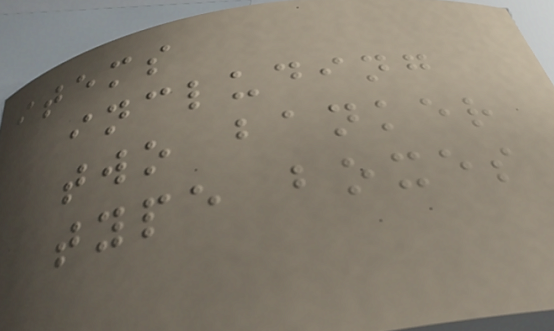items
including
two banker
type boxes
